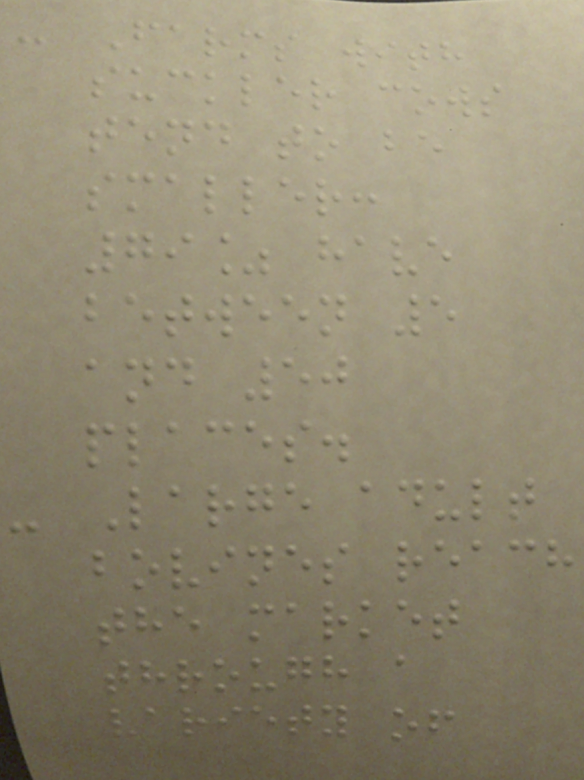- Farms with
suckler cows
tend to be
smaller:
79% have
between 5
and 50
places.
- Large adult
bovines reach
the market
through a
variety of
